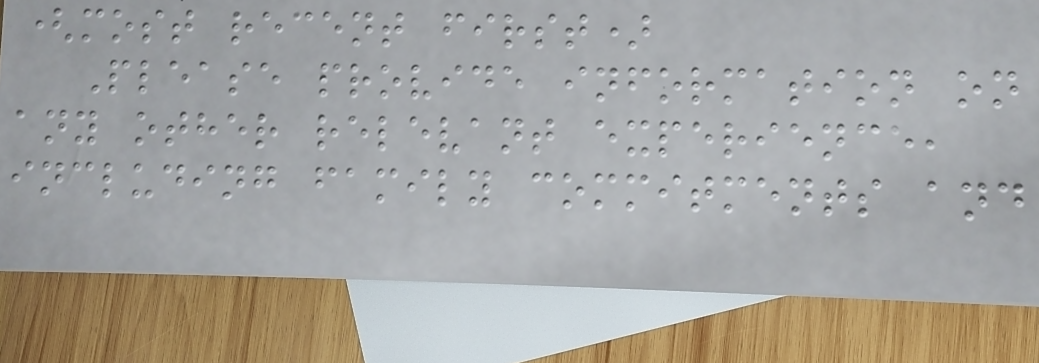(most recent first)
Please provide information on
any other relevant experience,
including family commitments and
